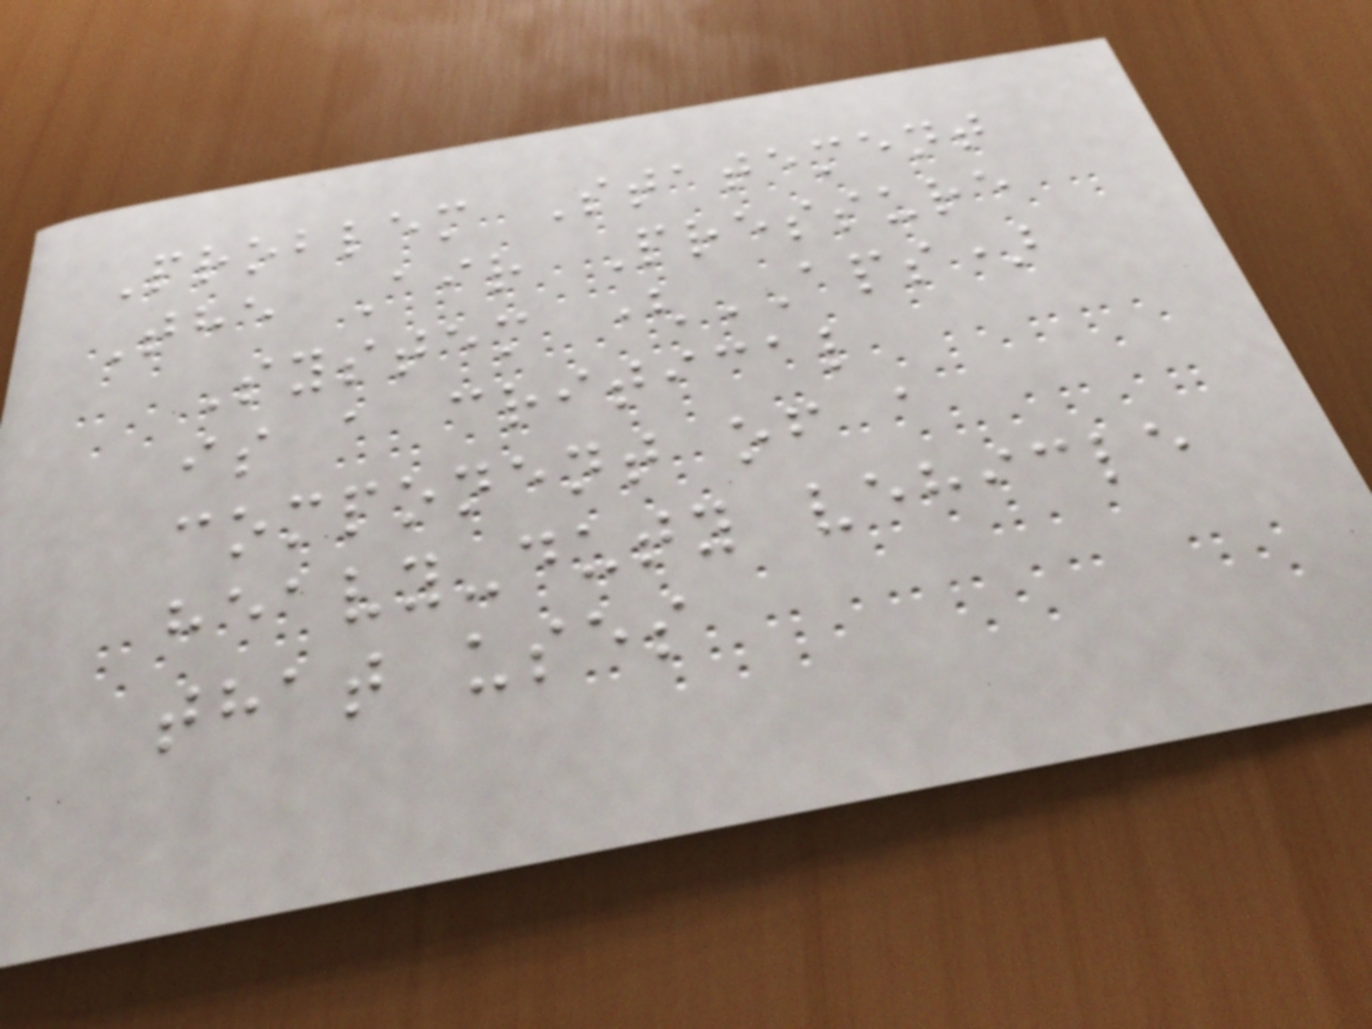Problem Statement
The Air Pressure
System (APS)
is a critical
component of a
heavy-duty vehicle
that uses
